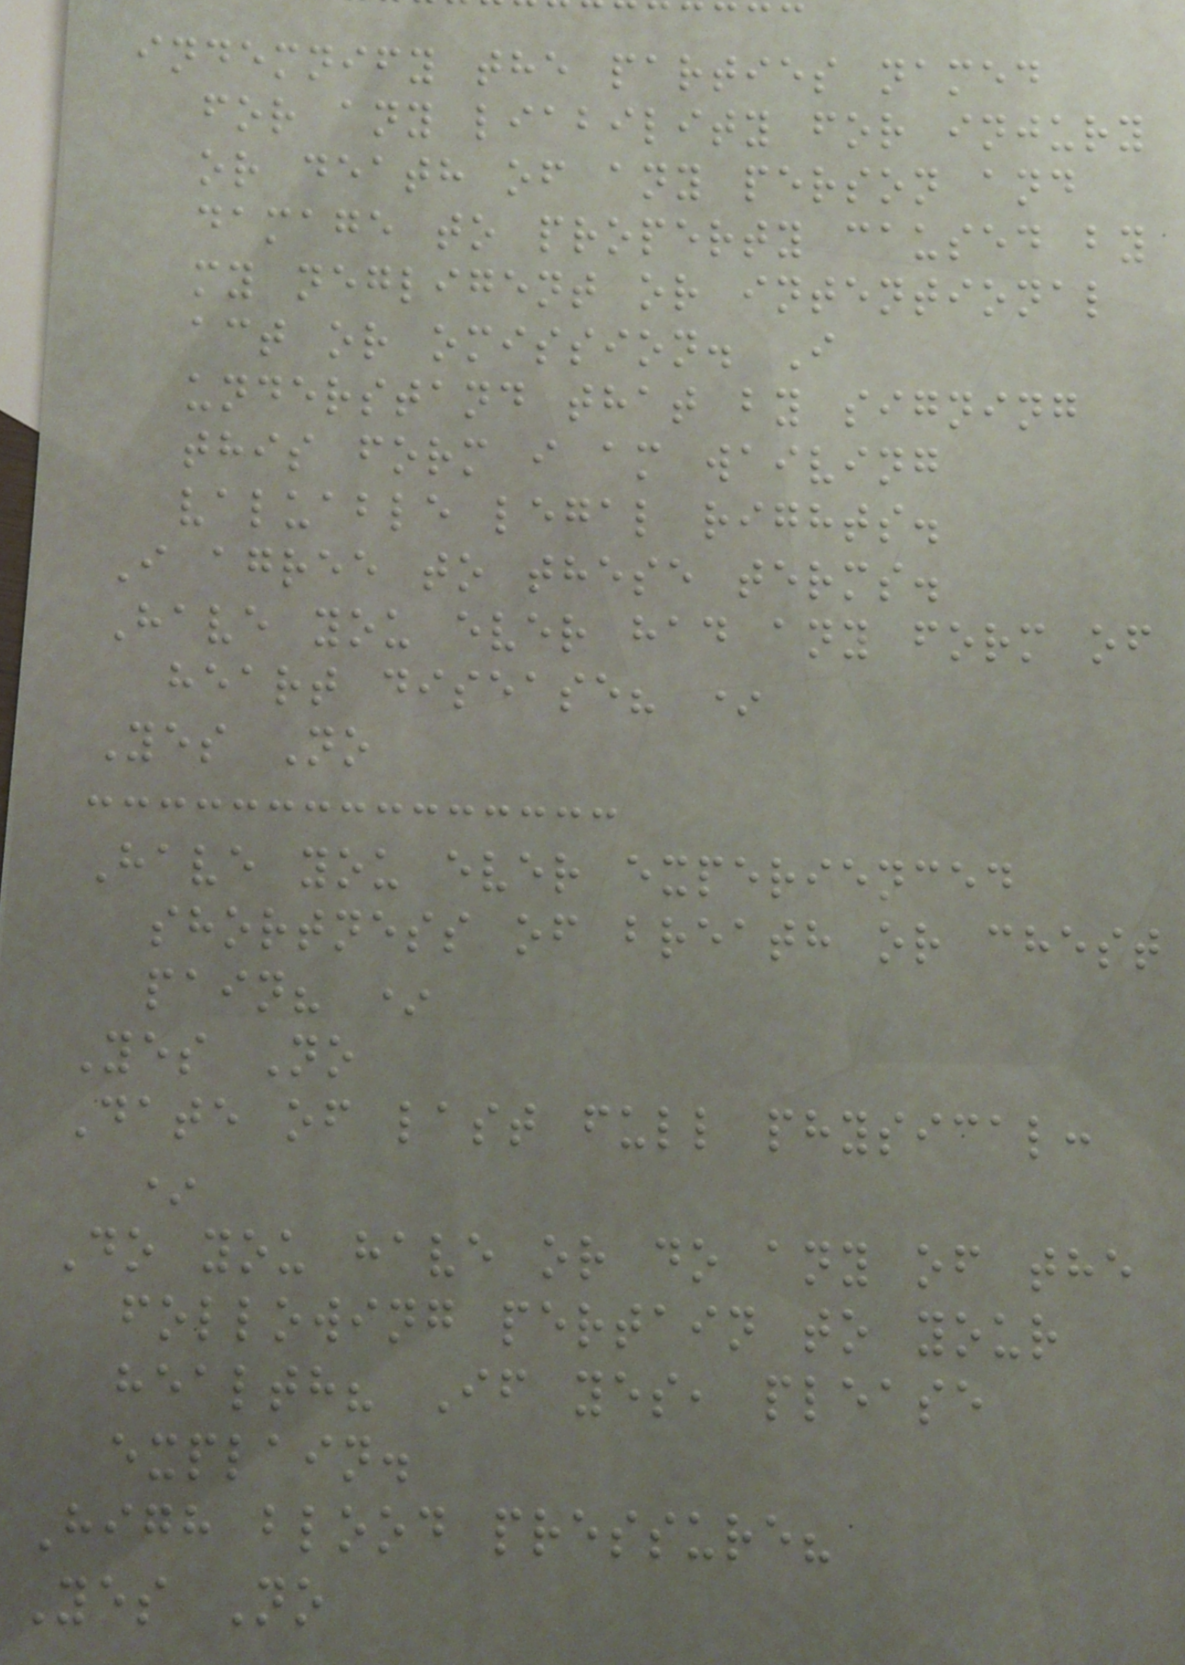indemnify the parties named
for any liability for injury
or death of any person and
damage to property caused by
my negligent or intentional
act or omission. I
understand that by signing
this form i am waiving
valuable legal rights.
I agree to these terms.
Have you ever had any form of
heart disease? *
Yes No
Have you ever experienced
shortness of breath or chest
pain? *
Yes No
Date of last full physical:
*
Do you have or do any of the
following pertain to your
health? If yes, please
explain.
High blood pressure?
Yes No
